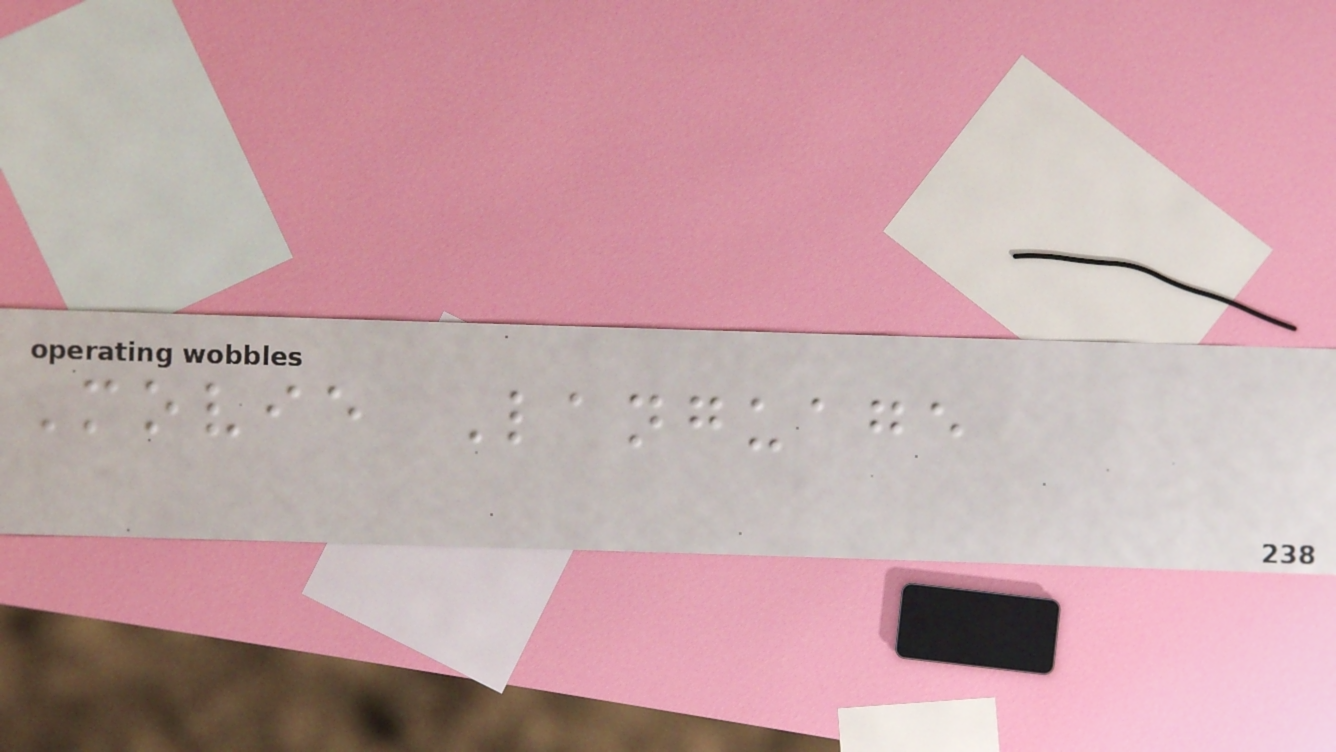Movie Language
